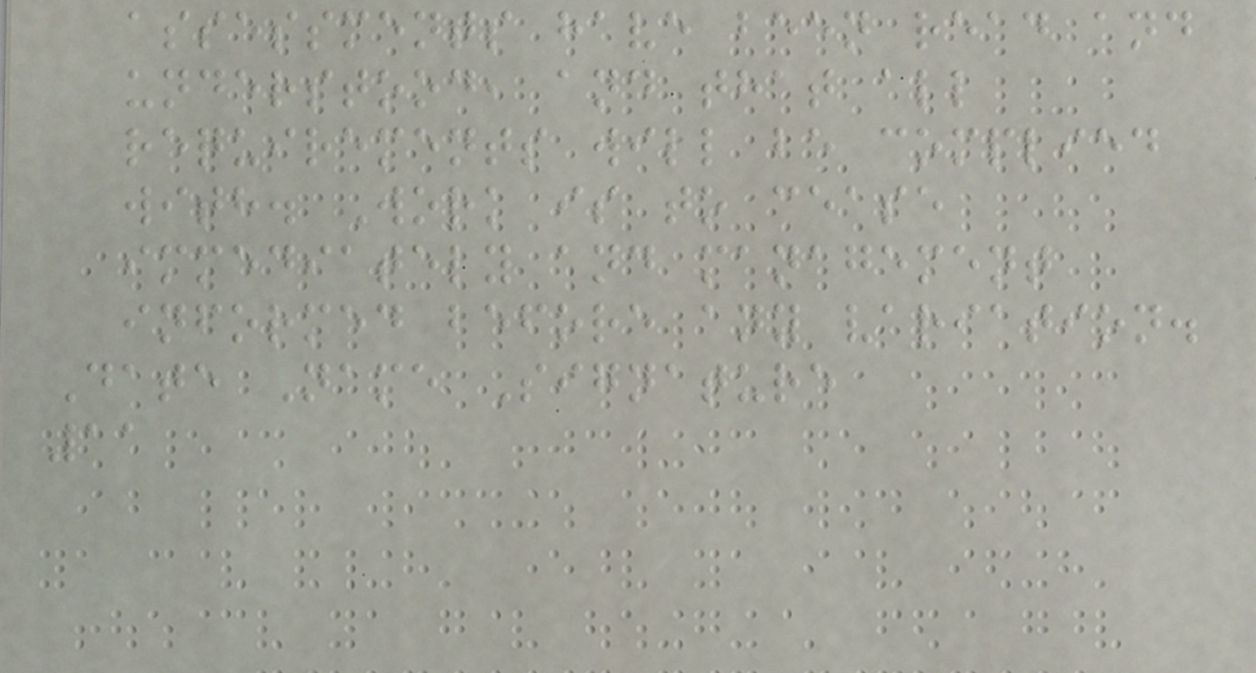assessments have been read and
understood, and that all
requirements will be complied
with. Work is to cease
immediately and management
informed before any variation.
Date Name Signature
11
